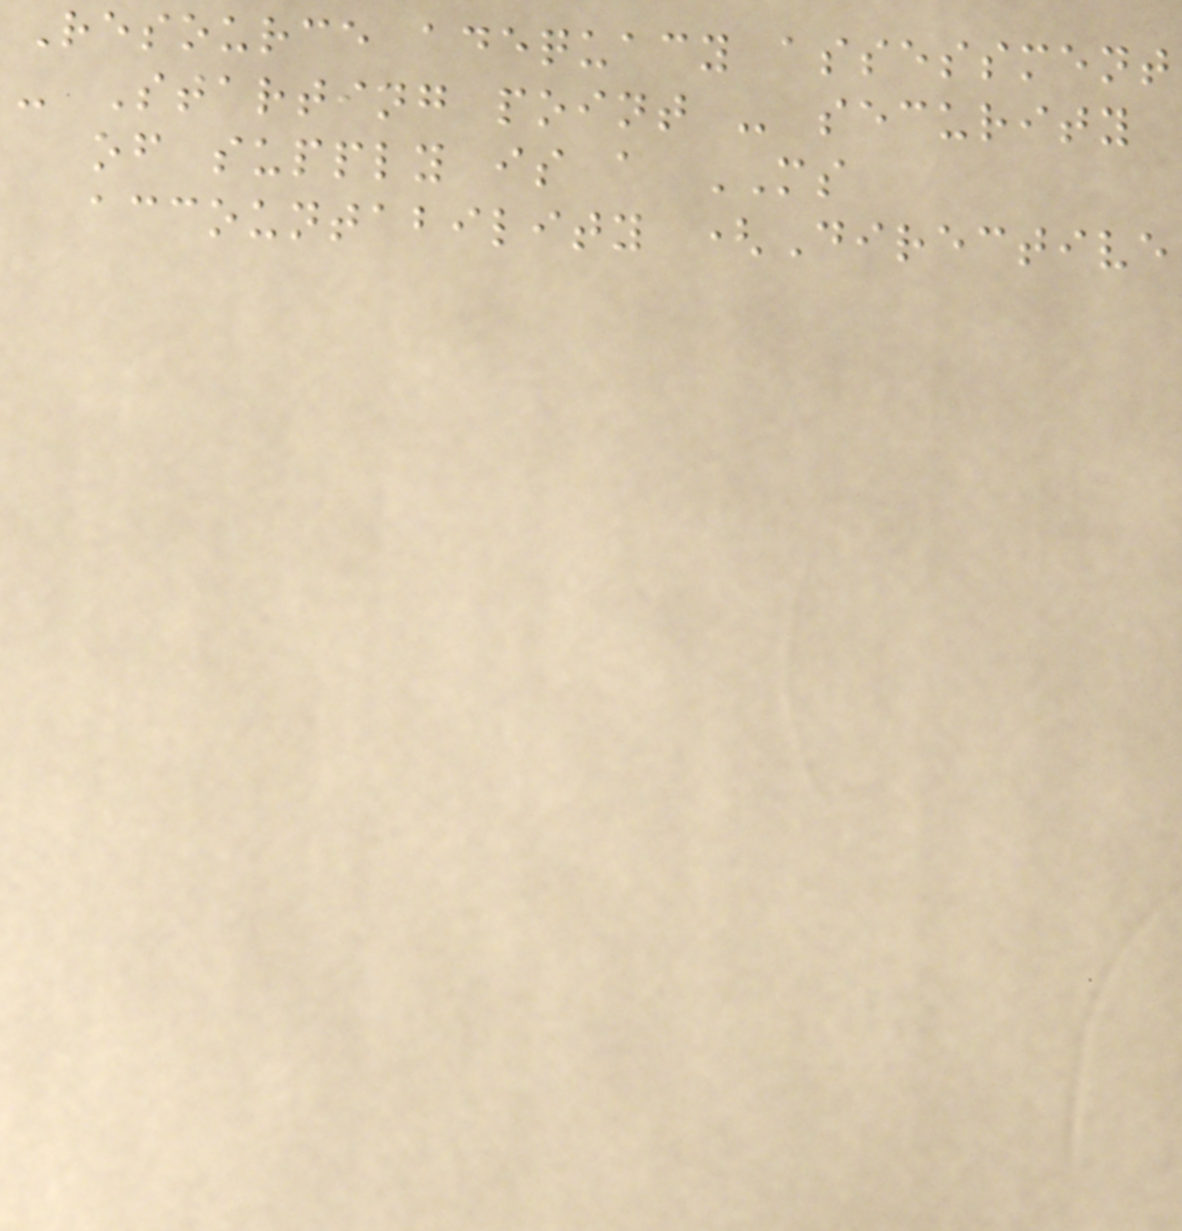Resource adequacy assessment
- Starting point - security
of supply is a MS
accountability (Directive
